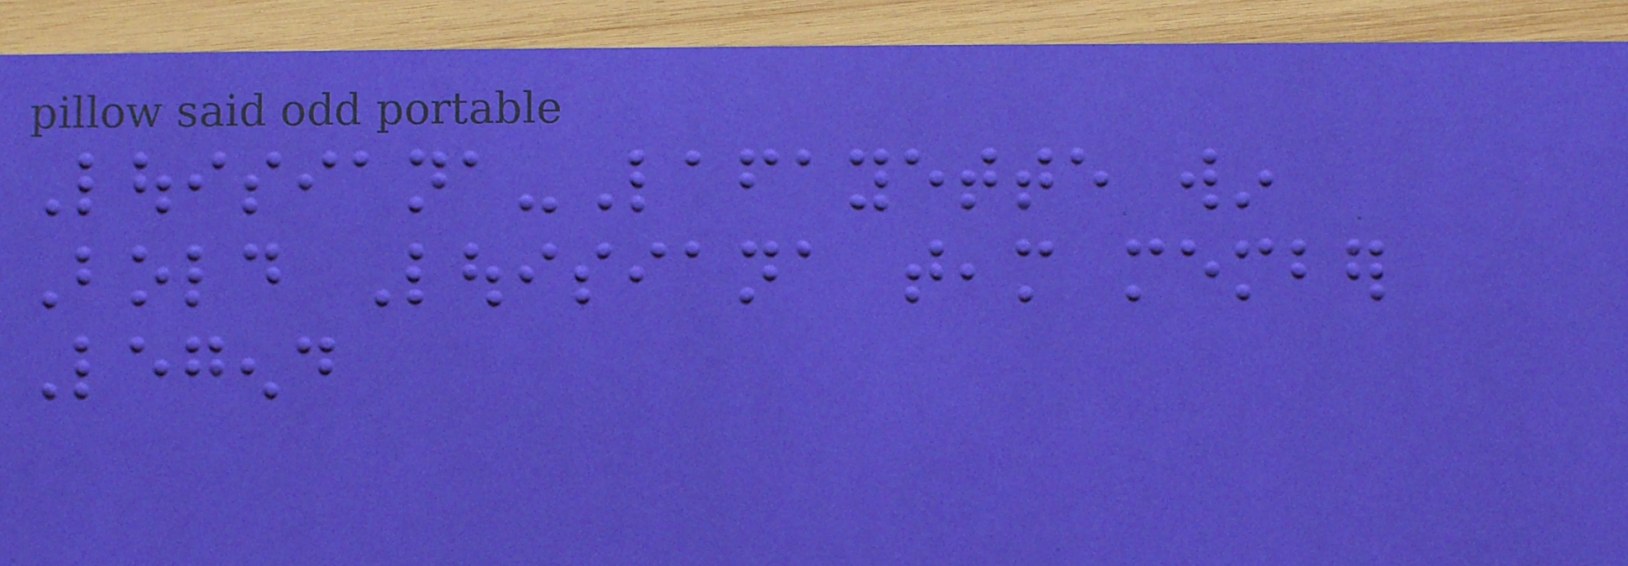Louisiana-Lafayette win
Bold Louisiana team member
Legend
